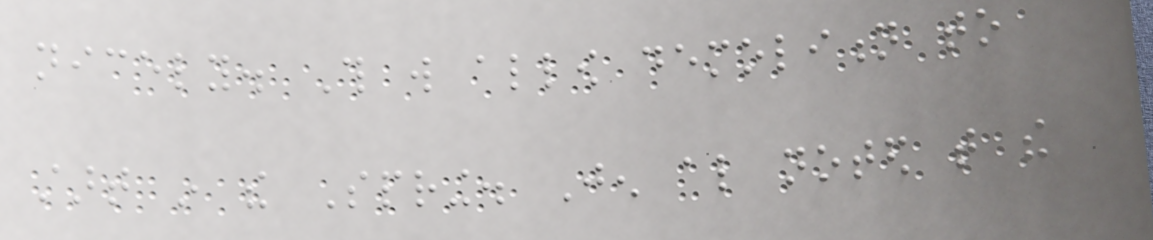nicely. This will allow demolition to
start in the Spring. Jen also noted that the
